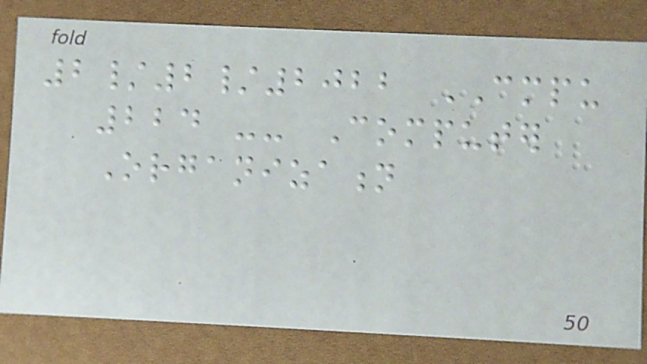2/2/2022 CMPU
224 -- Computer
Organization
